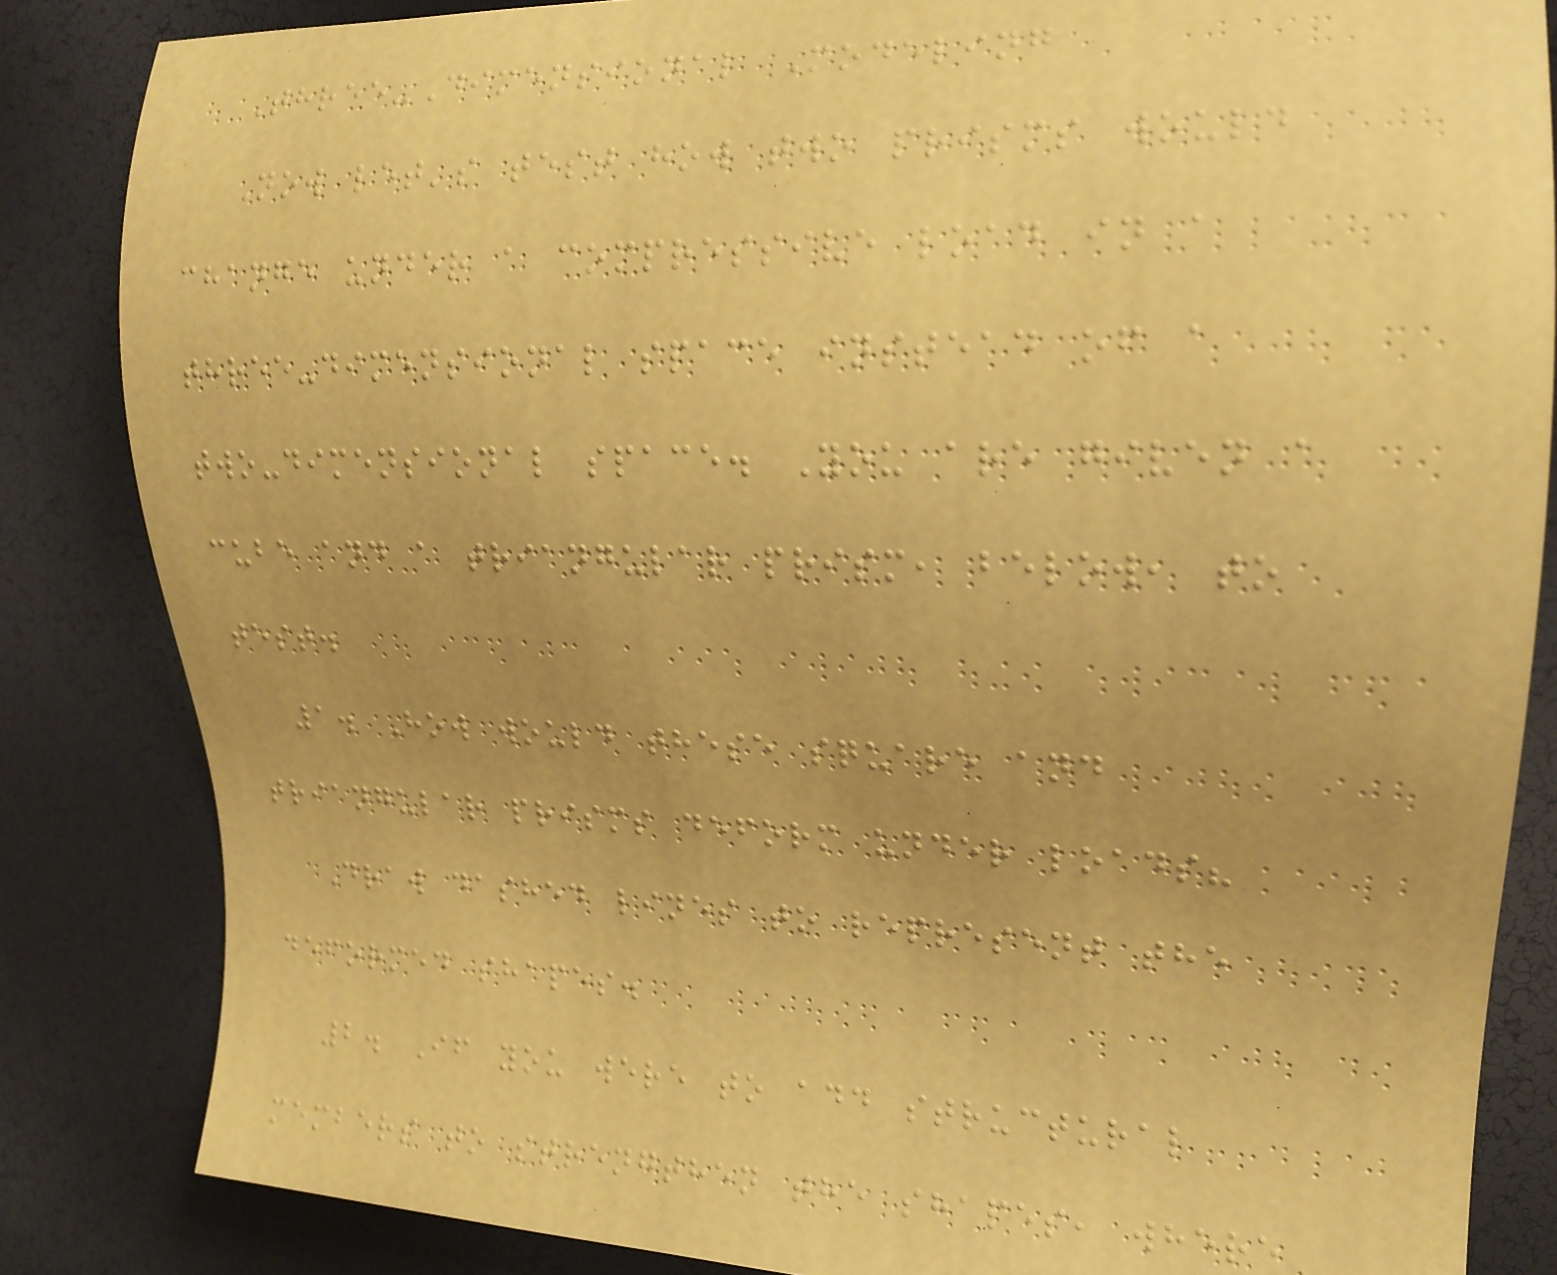Three-Dimensional Modeling
Now let's test how two prisms would
change under a compressive load in a
three-dimensional space instead of a
two-dimensional space. You are given a
cube and a triangular prism, below, to
test.
1. How would these square and
triangular prisms deform under loads?
Draw dashed lines to represent the
deformed shapes.
2. If you were to add structural
members to strengthen the shapes, where
